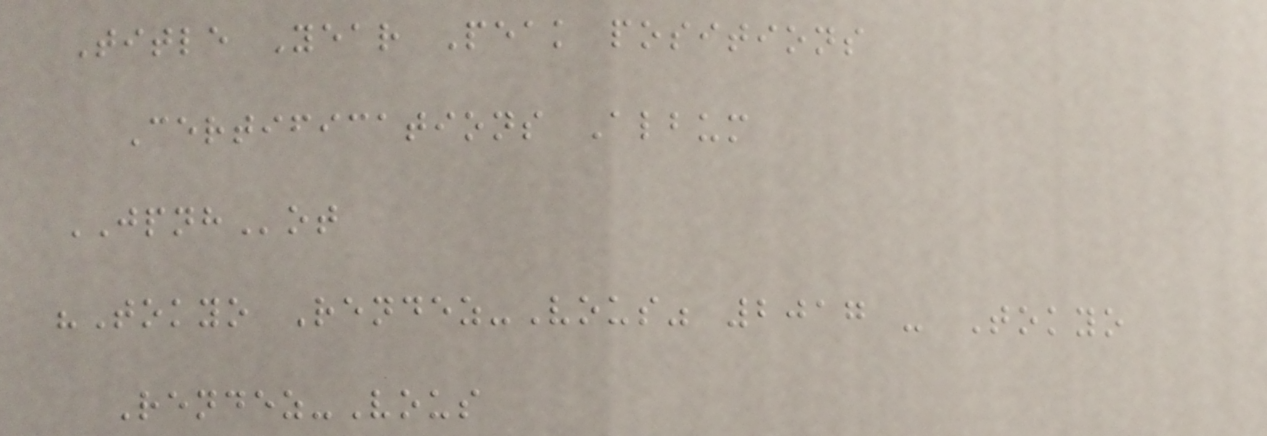Title Year Peak positions
Certifications Album
JPNHot
"Tokyo Rendez-Vous" 2017 - Tokyo
Rendez-Vous
